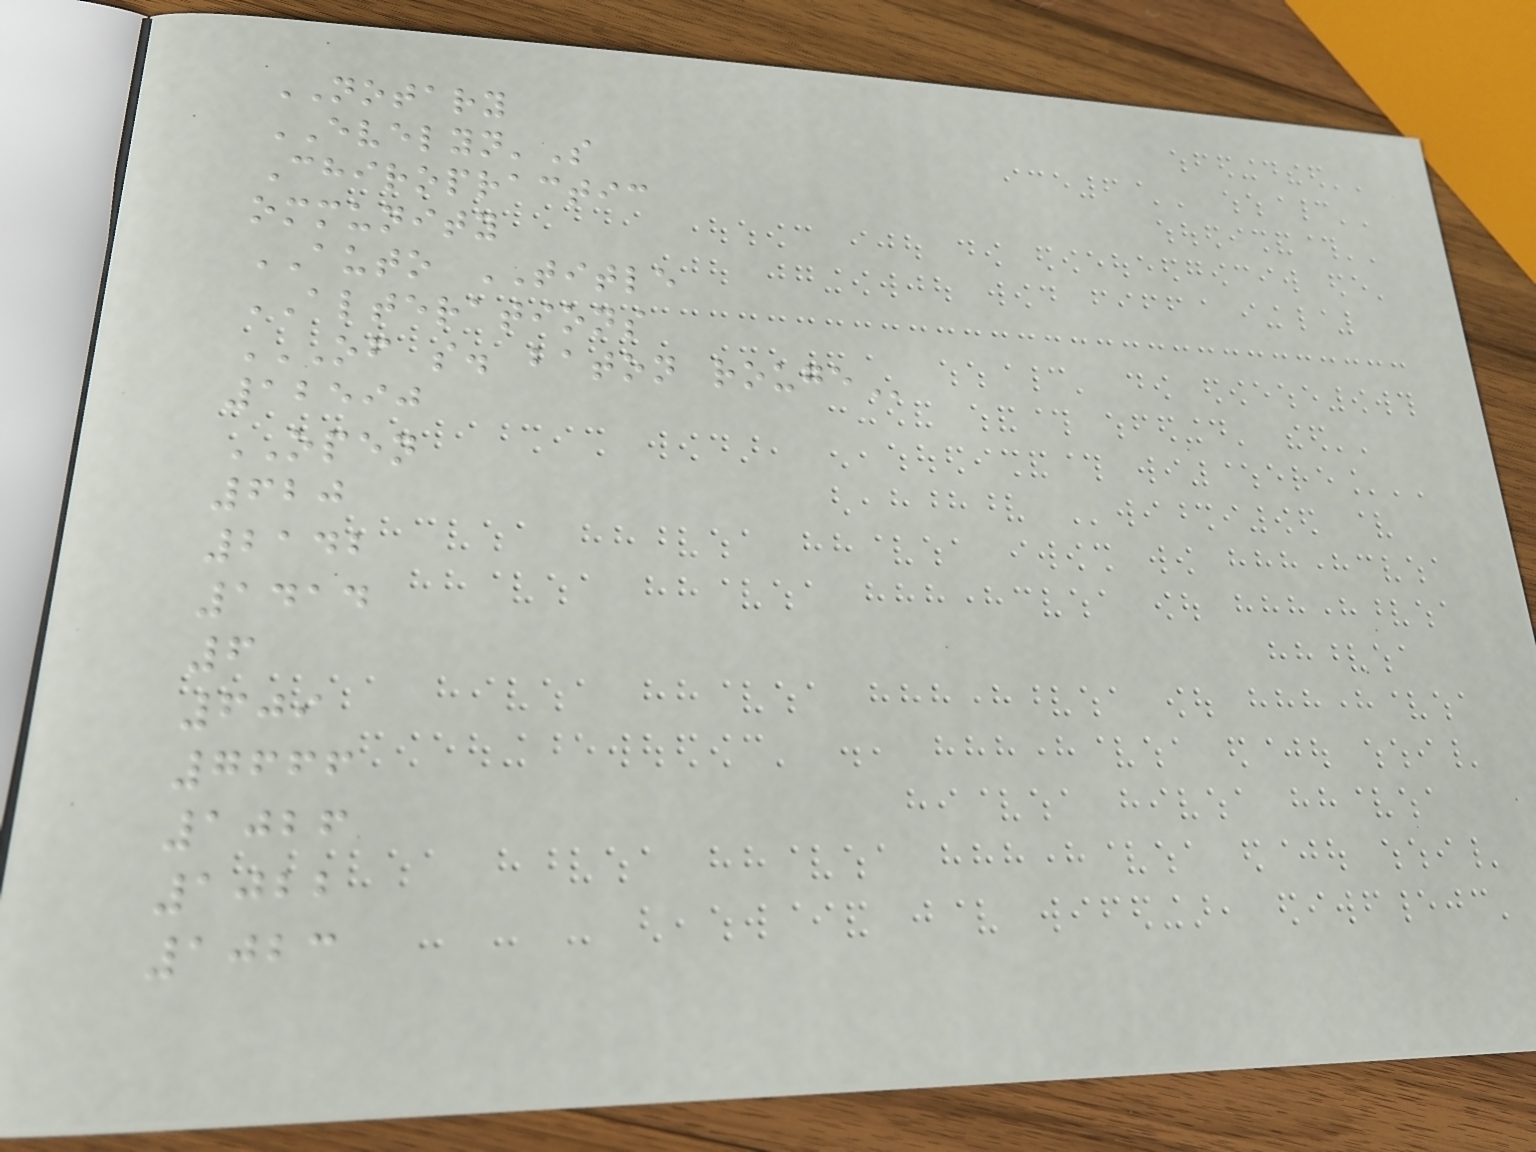NOTARY
EVELYN'S
Chiropractic
ommunity
AUTO TITLE
ALTERATIONS
OF S. BATON ROUGE
12590
OPEN
620
2142
1414
6
609
7666
1026
1022
1023
